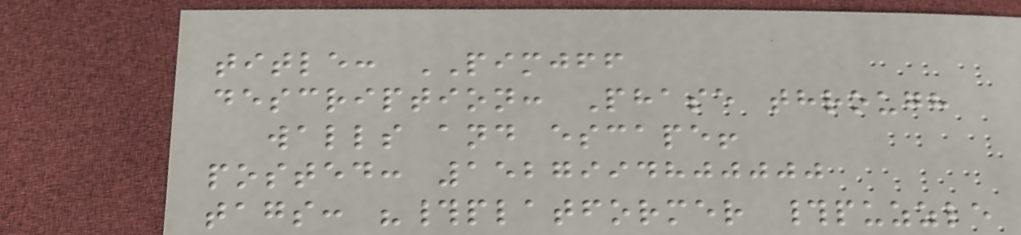title: PIMJFF
description: Phase through
walls and escape!
posted: 1527994800000
tags: "#platformer #puzzle
